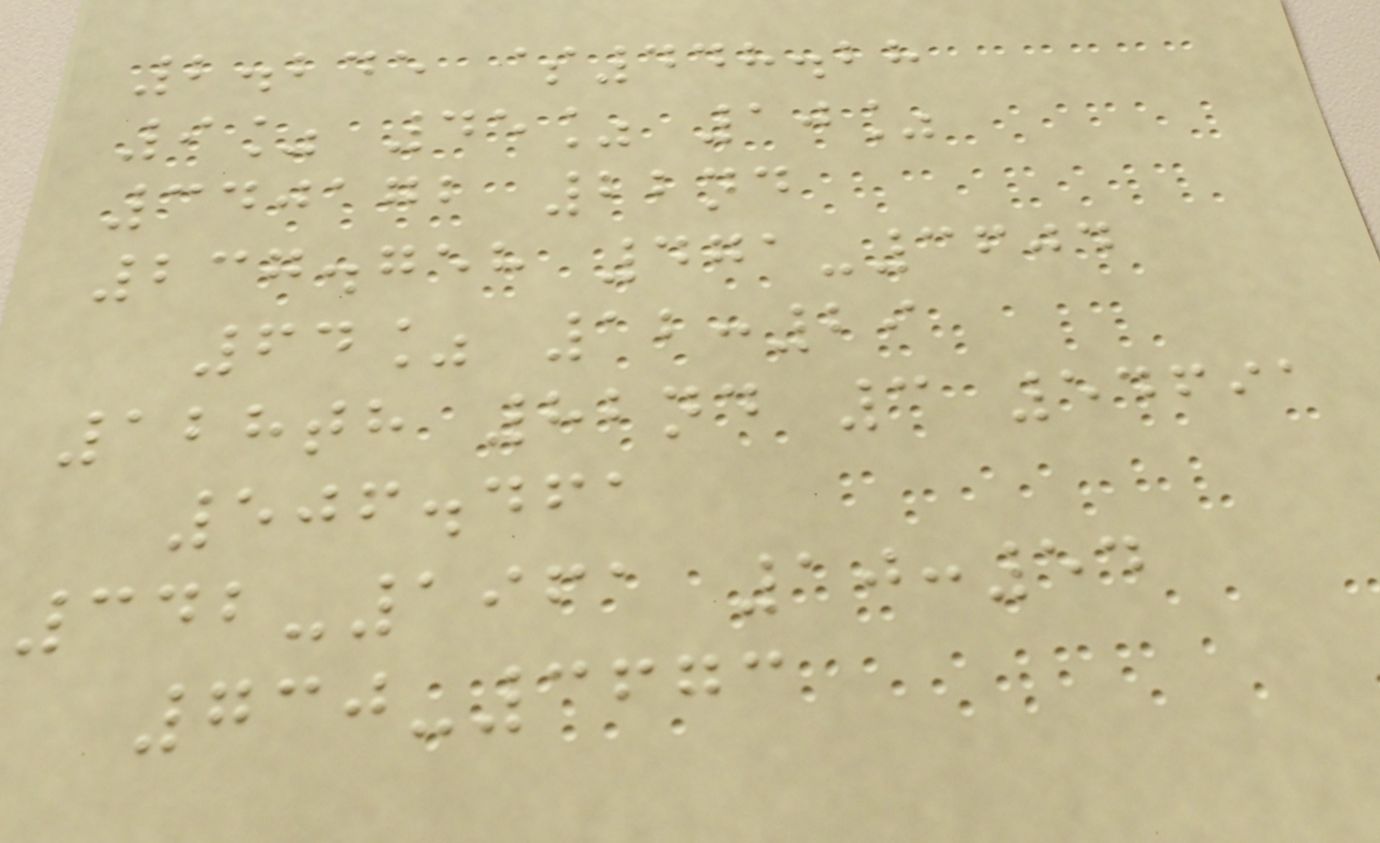2.245 $448.28
9% 45% 10%
340172 22nd
237.758 471-3604
64% 12:29
128th 82nd 3 54691
506.461
342-1961 10:54
730-3673
